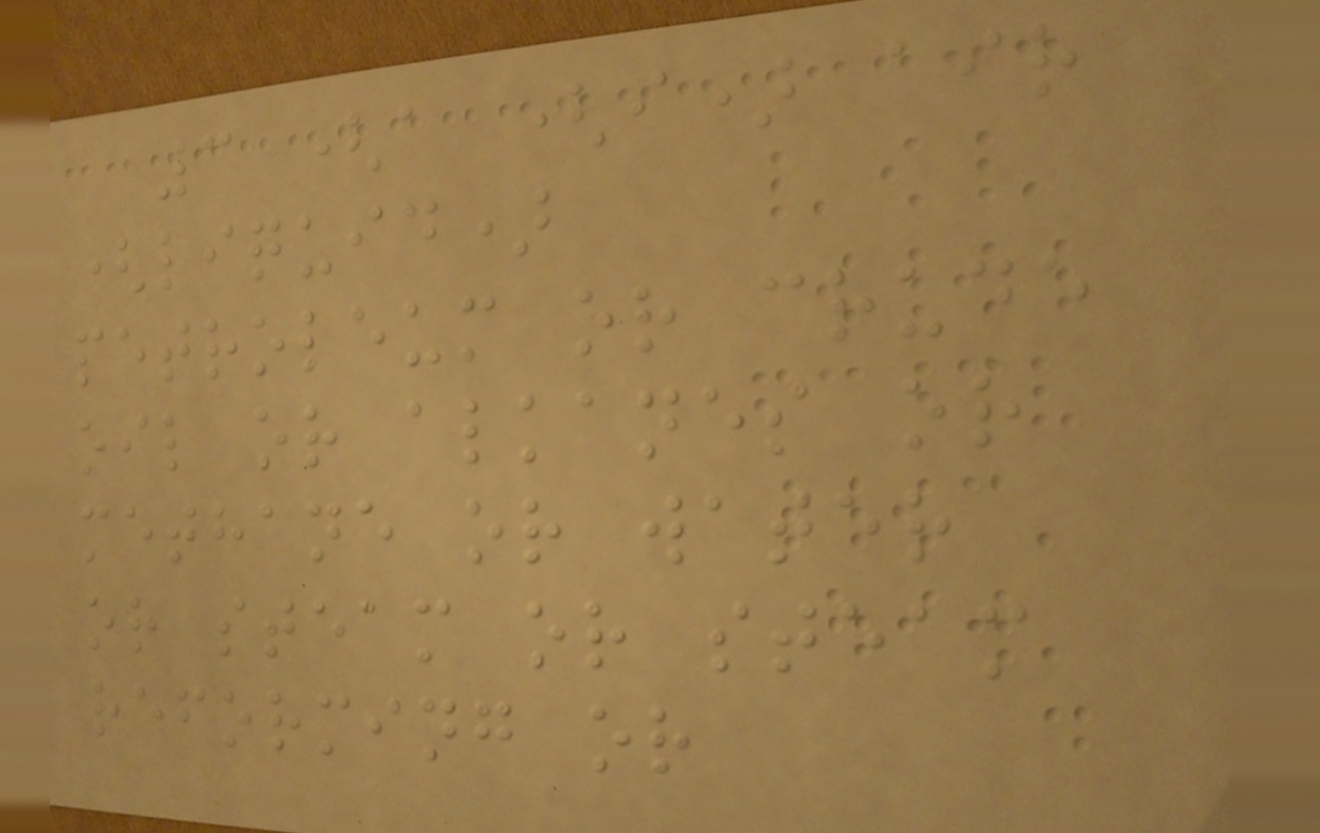3 (a (i) air
(liquid)
petroleum or crude
oil or alkanes or
methane or water
or steam or steam
reforming or
